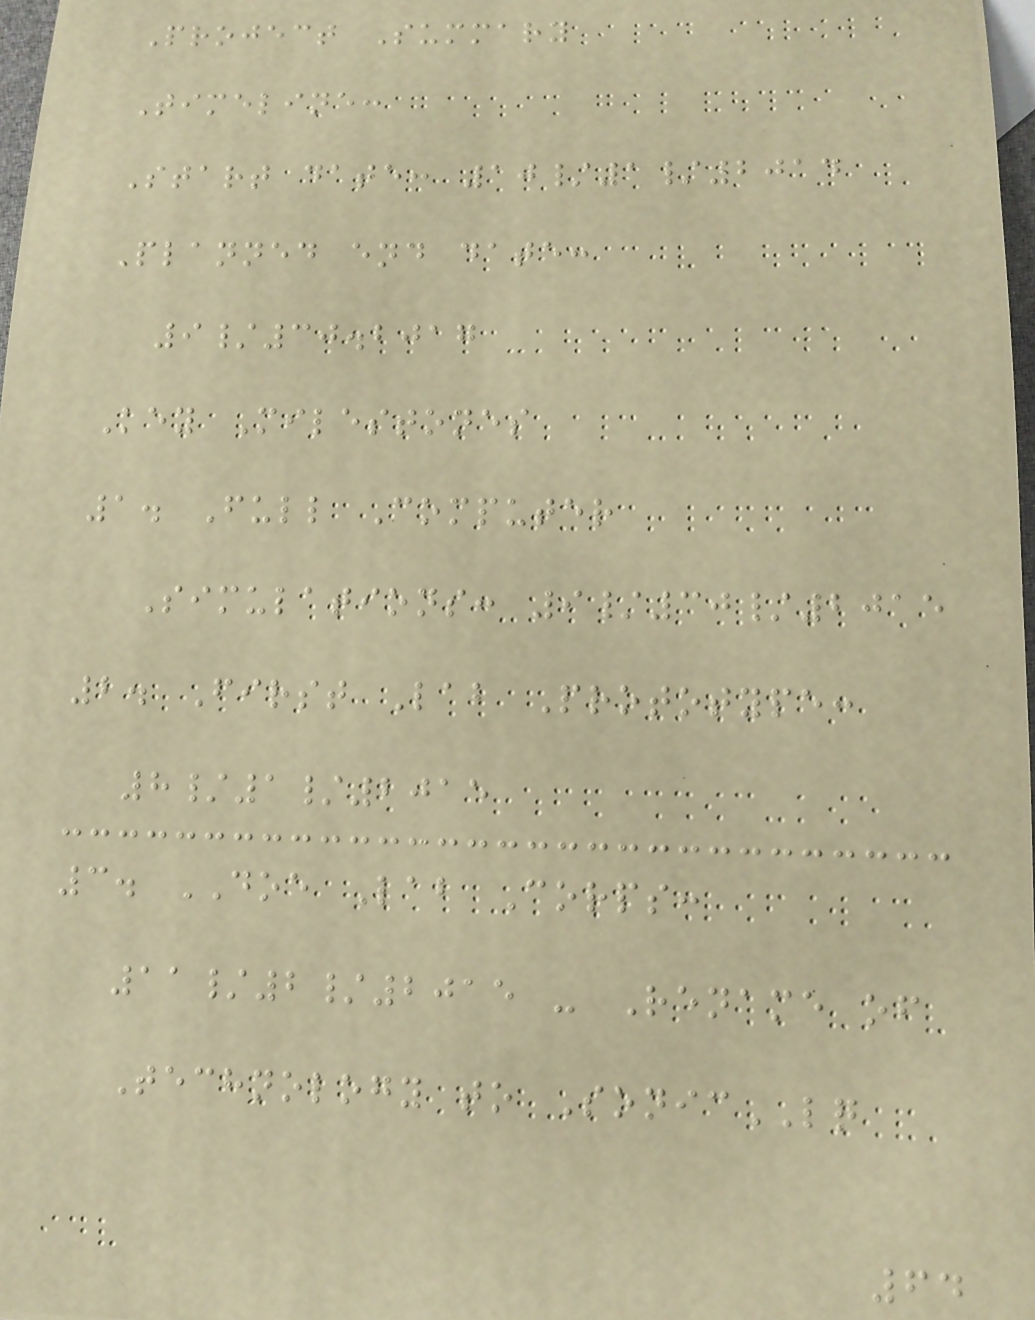Project Summary
Timeline:
Start date: 10/1/2014
Planned end date:
9/30.2017
Key Milestones
1. Full Computer
Simulations: 9/30/2015
2. First Lab Prototype:
8/1/2015
3. DOE Lab Corps:
11/2/2015 - Rename of
Technology to SonicLQ
64
